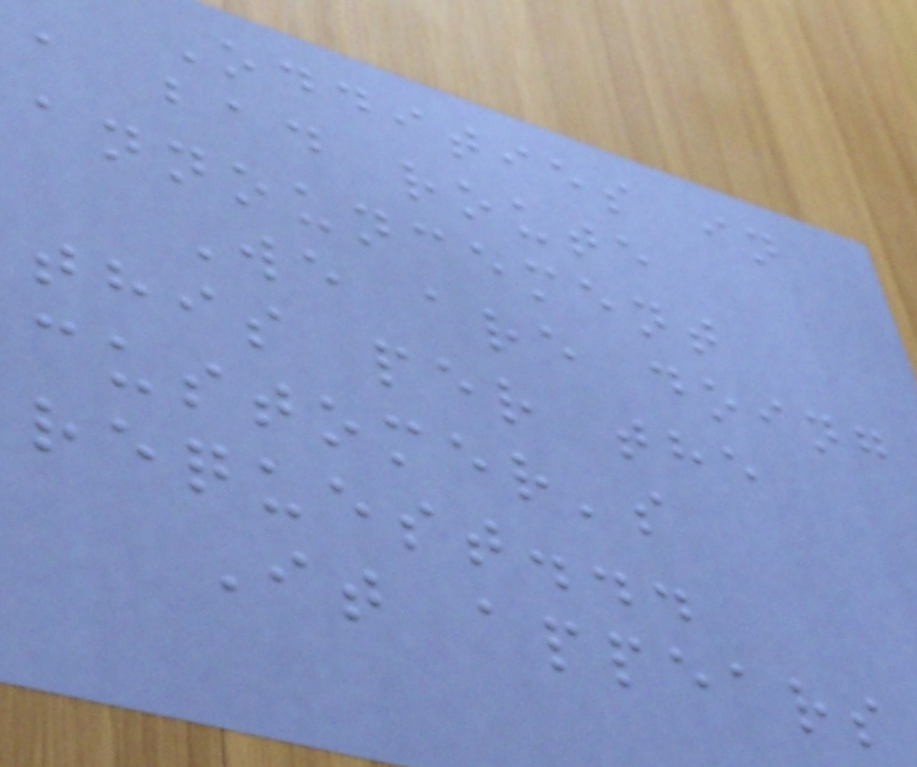Oddities in
a bad route
announcement
We are doing
this per the
customer's
request...
It appears
